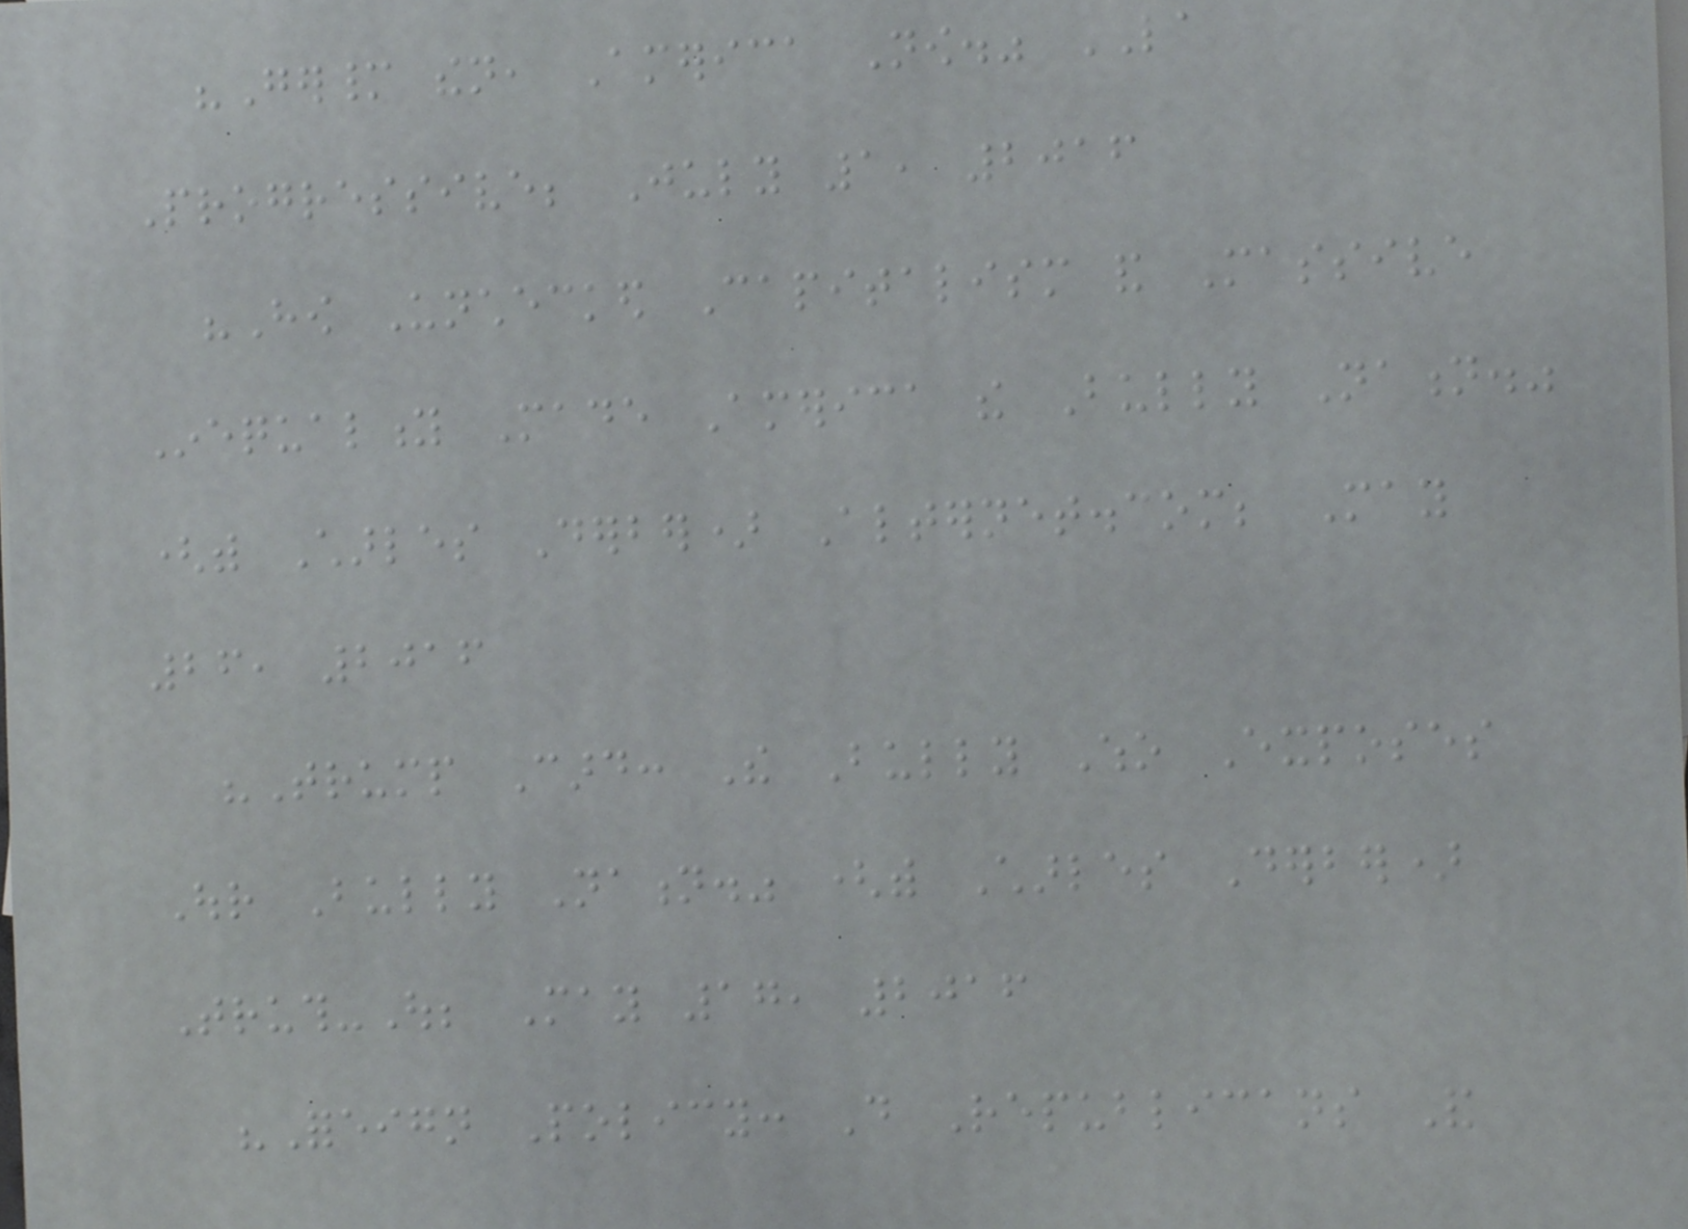"Germany then, America Now." LA
Progressive; July 1, 2016
"How Unchecked Capitalism and Massive
Inequality Made America the Bully Nation."
(with Charles Derber) Alternet.com; May
26, 2016
"Trump Card: The Bully Who Exposes
Our Bully Nation." (with Charles Derber)
Truth-Out; May 17, 2016
"Foreign Policy: Do Republicans And
